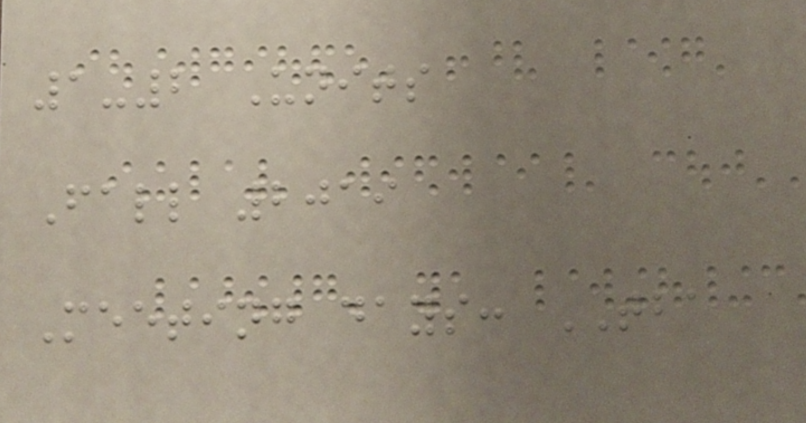1-2 Units
Fall 2019
Meeting days: TBA
